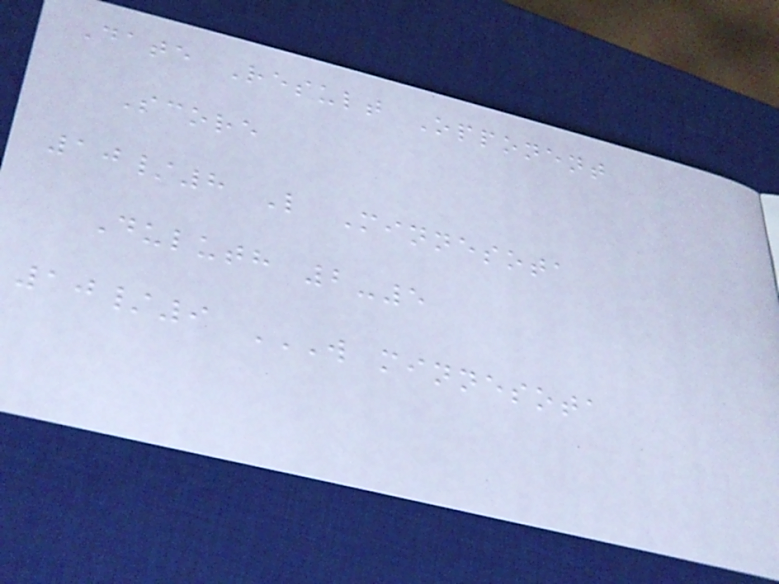Date Result Opponent
Score
10/8 L Minnesota
Duluth 2-5
10/9 W MINNESOTA
